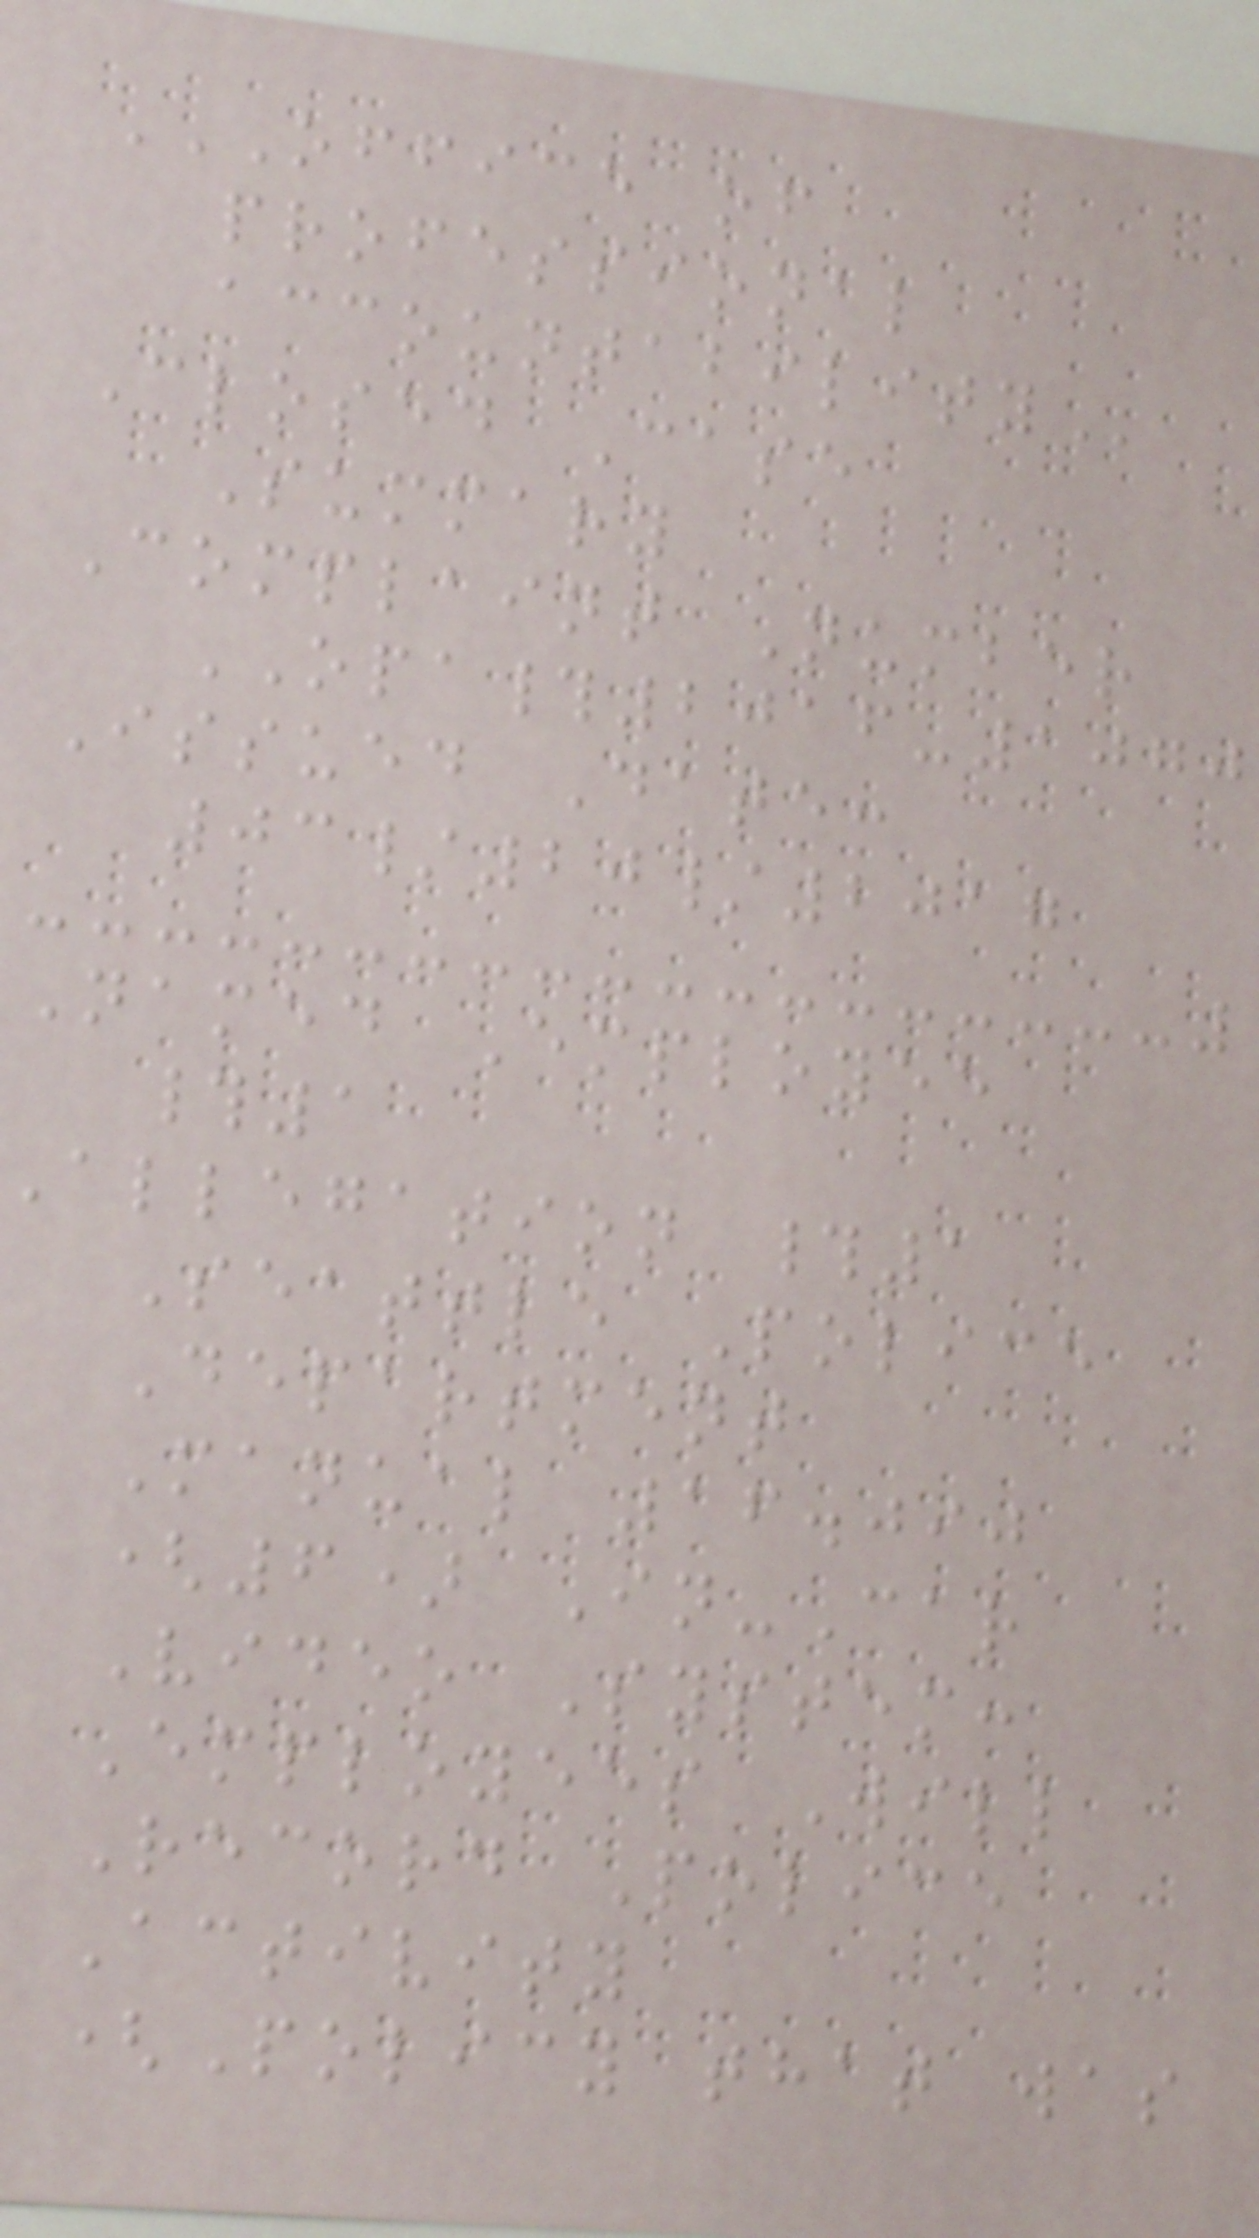OFFICE OF
professional
Closed Case
Summary
Complaint Number
OPA#2016-1070
Issued Date:
03/20/2017
Named Employee
#1
Allegation #1
Seattle Police
Department
Manual 16.090
(6) In-Car
Video System:
Employees Will
Record Police
Activity
(Policy that was
